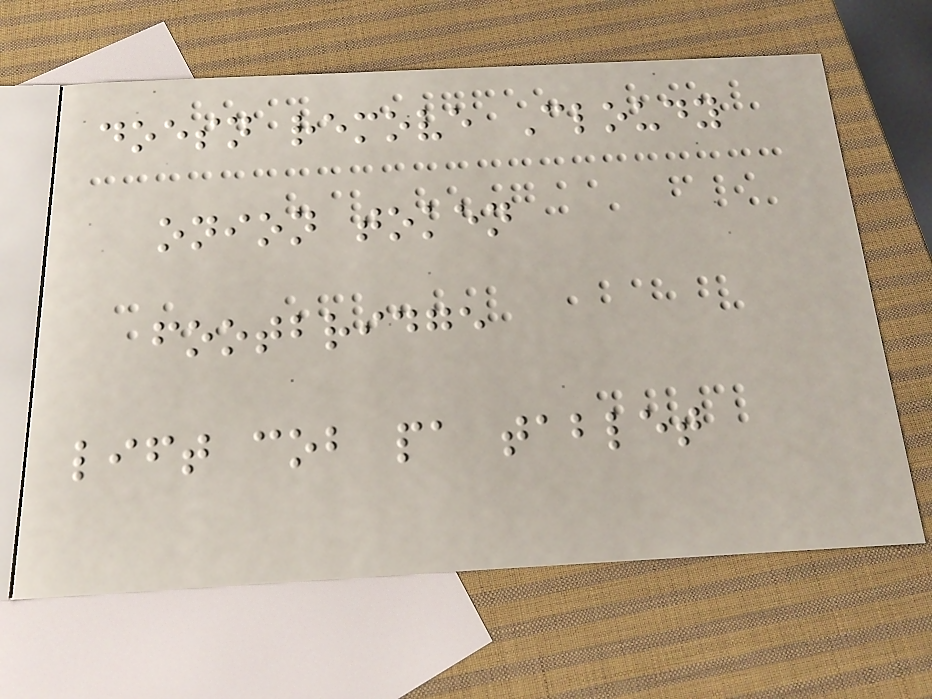doesn remove Cloudy
onion token
footbridge
lift cob pa tablet
